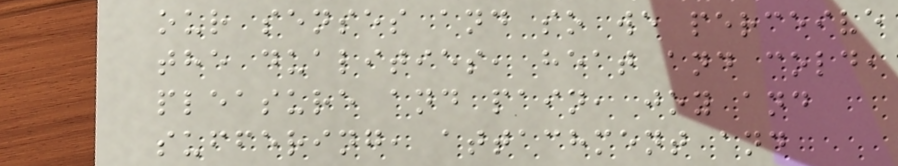our senses and so we perceive
the dualities, heat and cold,
pleasure and pain, joy and
suffering, attachment and
